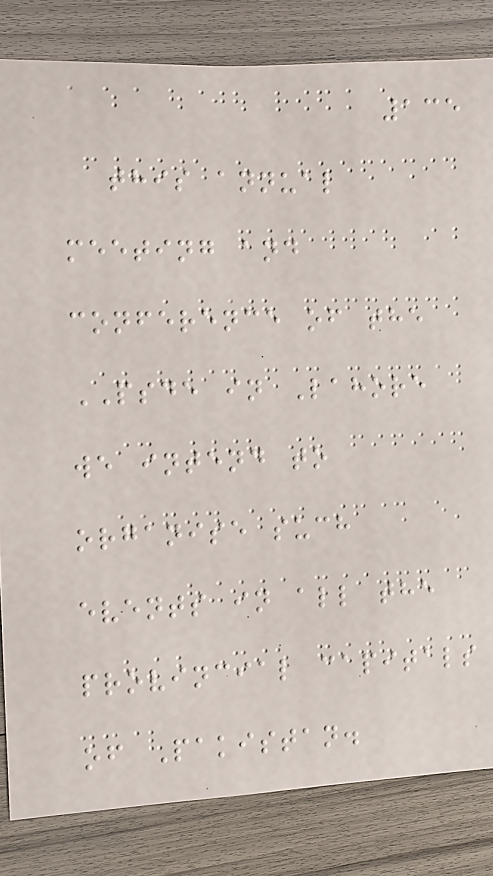135
this annual
meeting and
conference of the
PSDE in Lahore
we intend to
organise such
events in all the
provincial capitals
of Pakistan.
